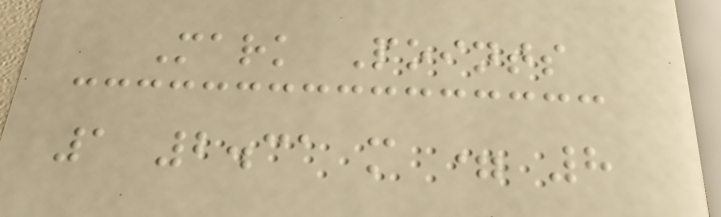Mark Points
1 2.31 m = 8
